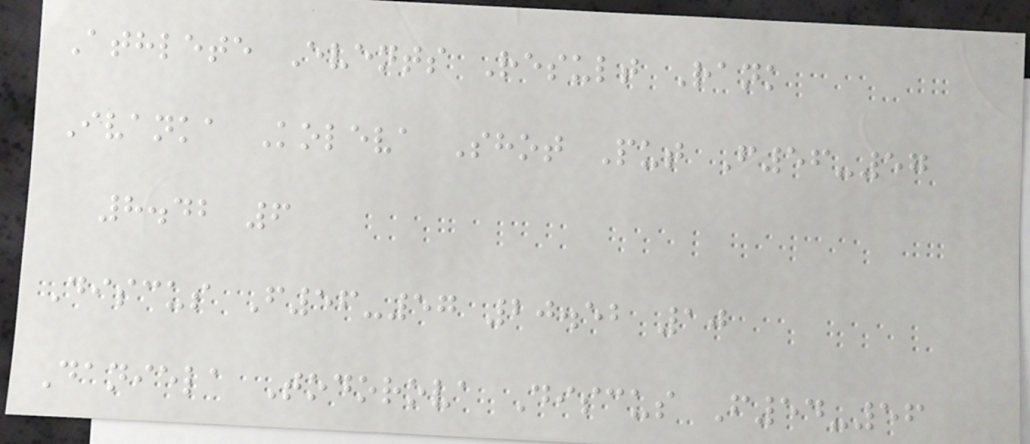Athlete Events Result Rank
Ivanka Koleva Shot Put F56-57
8.42 6
Discus F56-57 20.52 10
Daniela Todorova Discus F54-56
